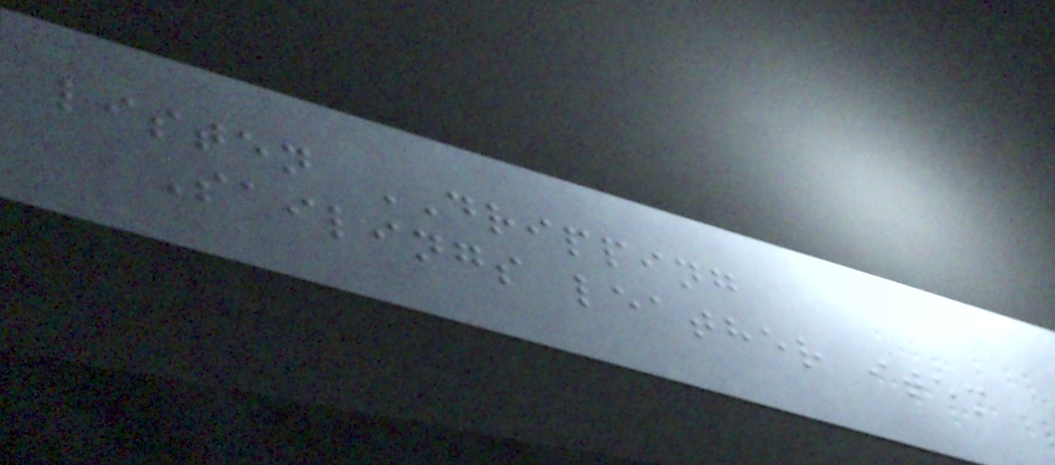listen DRIPPING
Sailings leather item
